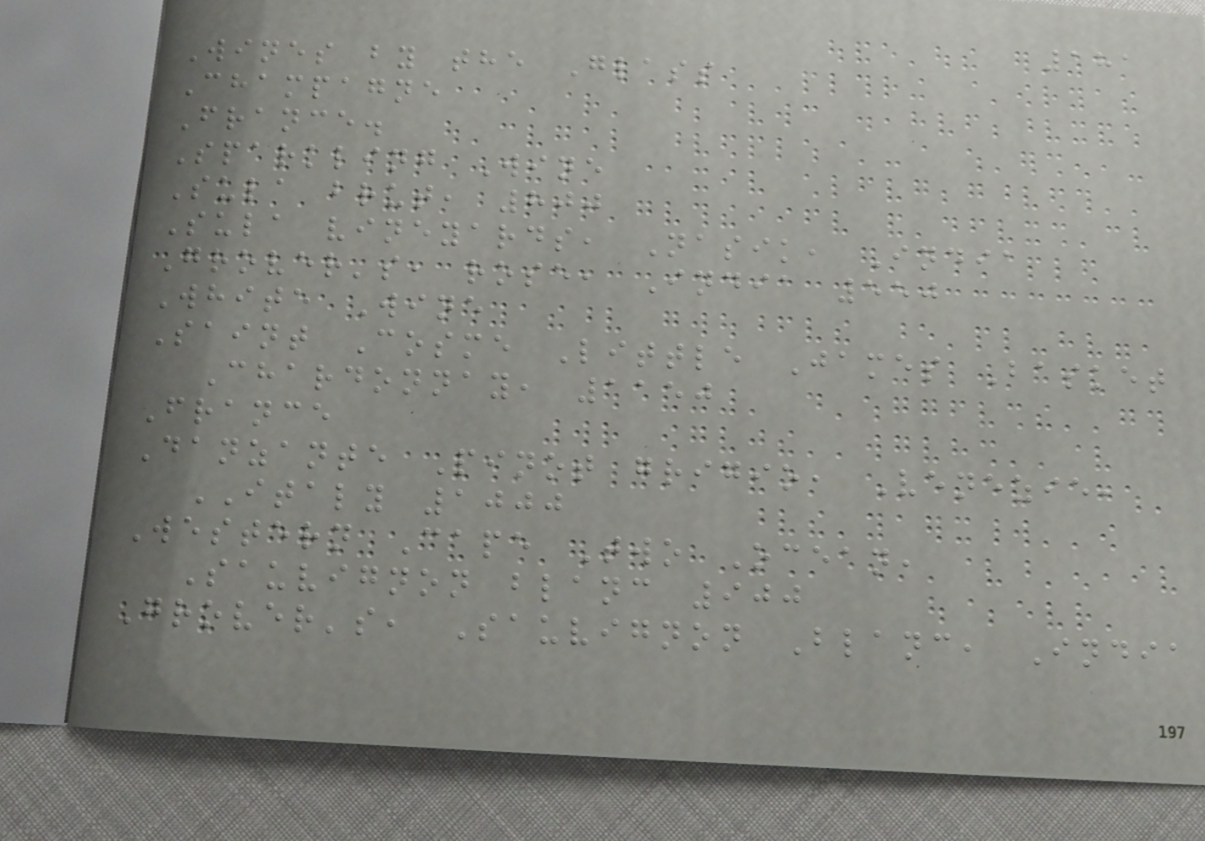181
Wines by the Glass
Champagne
France.
Sparkling Wine
Sula brut, 800
Sula vineyards, Nasik, India
Grover's, rose, India 550
White Wine
Saint Cosme Little James Basket
Chardonnay, 1150
France
Danzante Pinot grigio, Venezie,
ITALY 1000
Western Cape Two Ocean,
Sauvignon blanc 900
Grover's, Sauvignon Blanc, India
